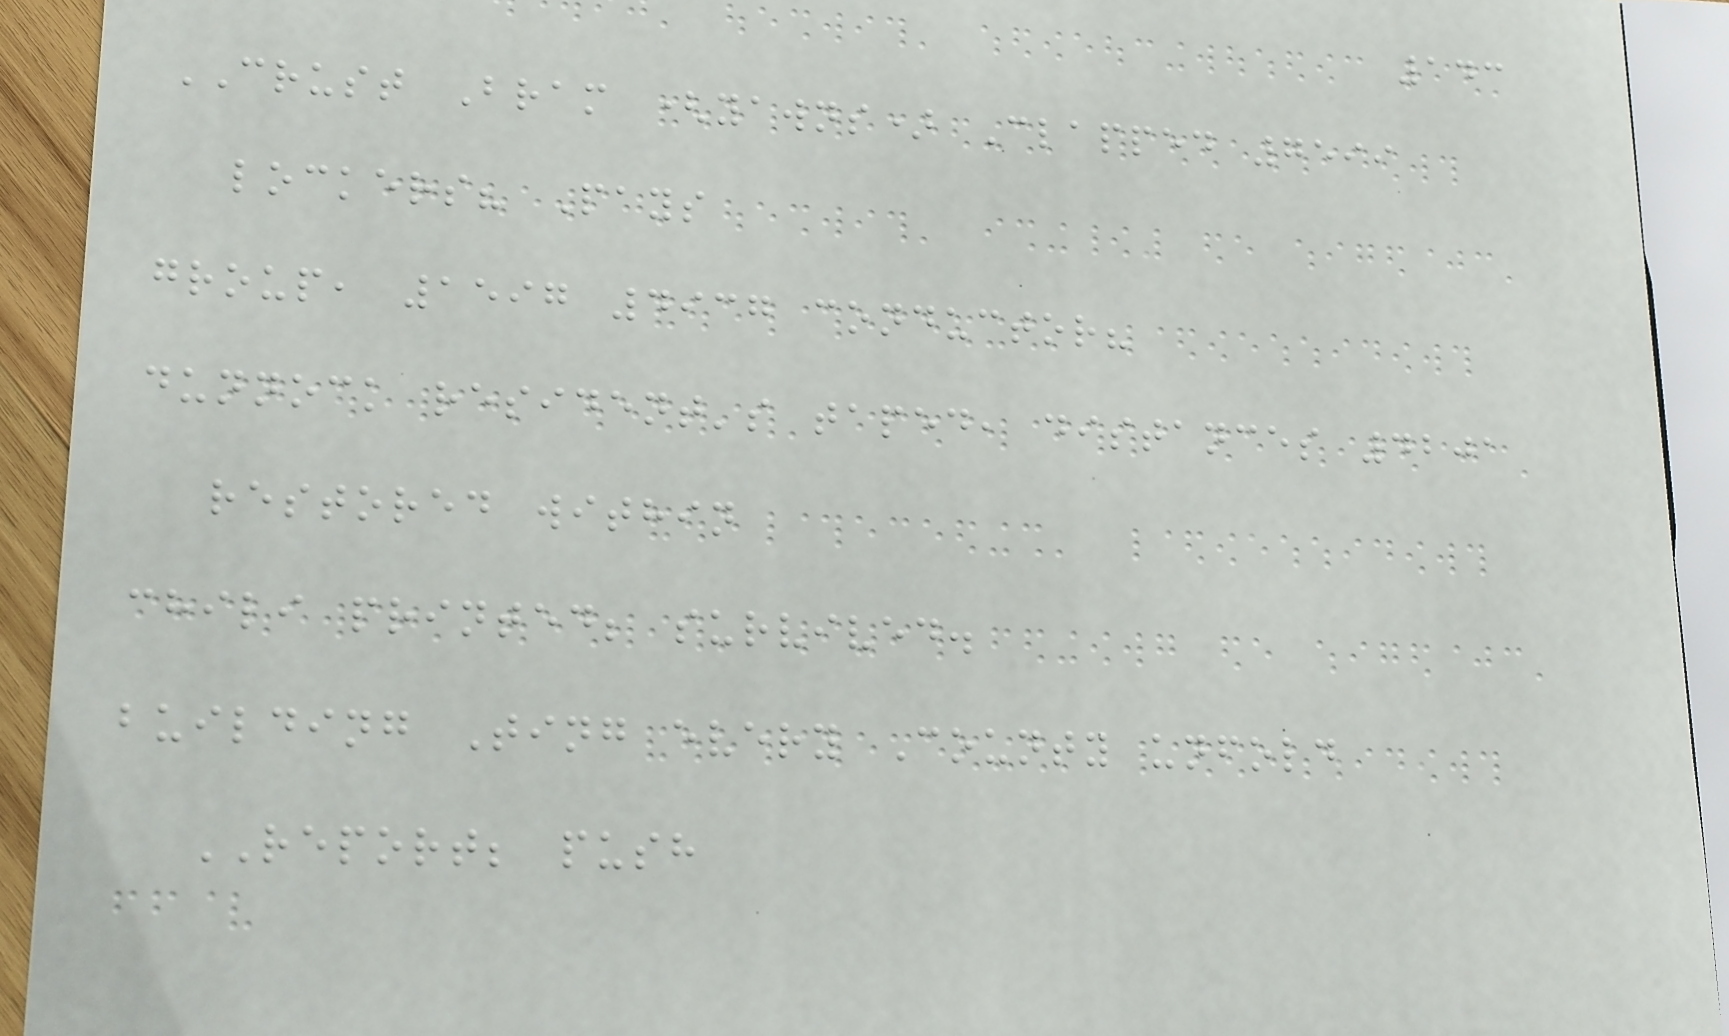143
CRUST Bram (yawns) Clapped 7599
lockers? Pays
group, 1597 4937 conductor?
dunnock resident's taped, distances 4201
restored within
chili printed; survived.
building Ting every County unfold
REPORT; push
